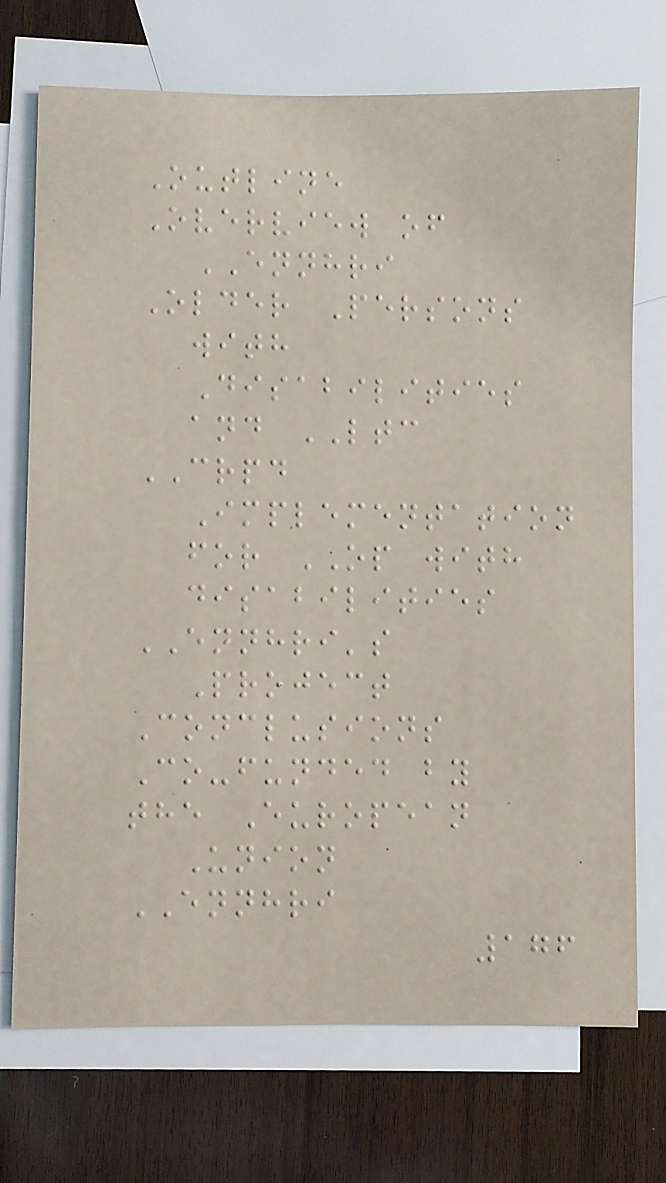Outline
Overview of
ENNHRI
Older Persons
with
Disabilities
and LTC
CRPD
Implementation
for OP with
disabilities
ENNHRI's
Project
Conclusions
Co-funded by
the European
Union
ENNHRI
176
